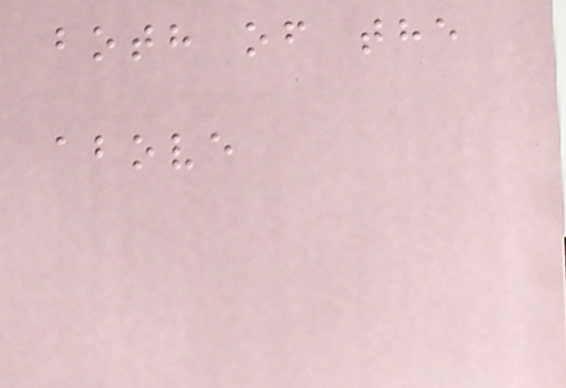both of the
above
